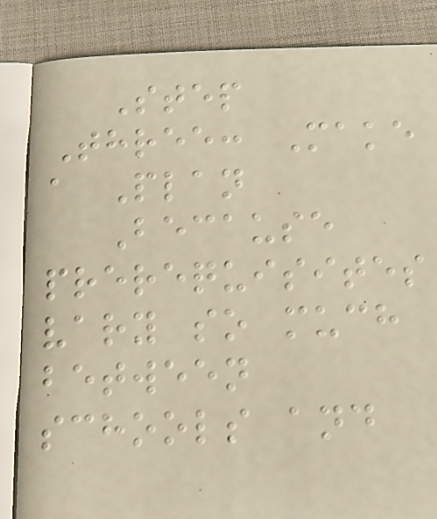Step
Three: Make
a Plan
Because
prerequisites
vary so much
between
schools and
